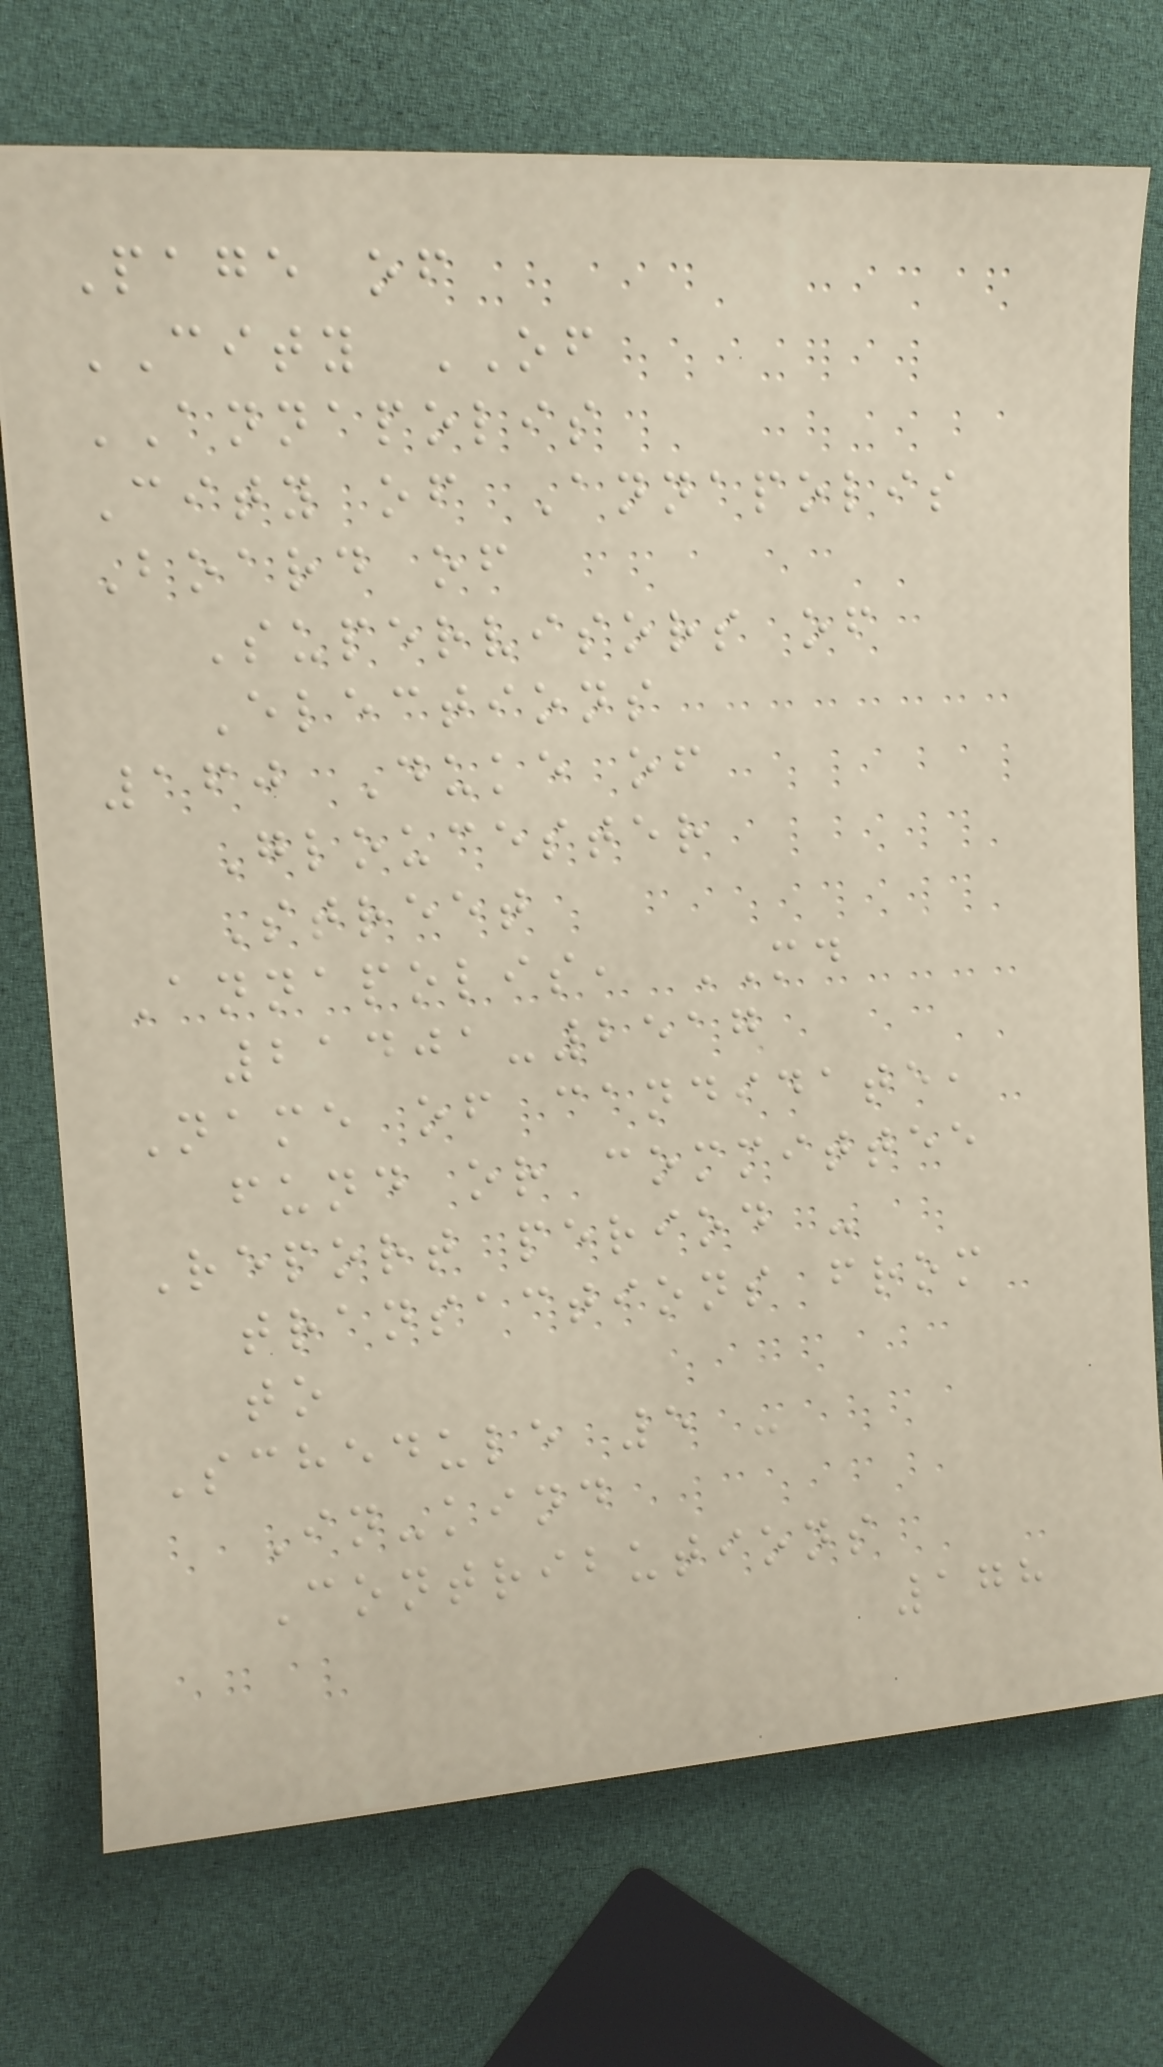Page of
CITY OF
ANNAPOLIS
City of Annapolis
Board of
Supervisors of
Elections
160 Duke of
Gloucester
Street
Annapolis, MD
21401-2517
Name of candidate,
fund or committee
Report period -
transactions from
to
Schedule 5 -
In-kind
Contributions
178
